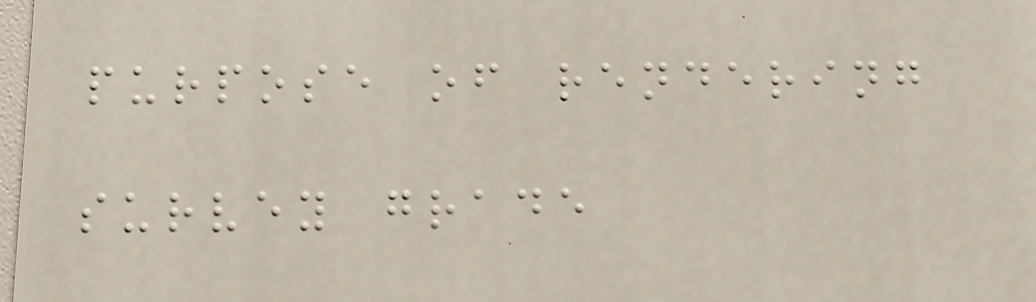purpose of rendering
survey grade
